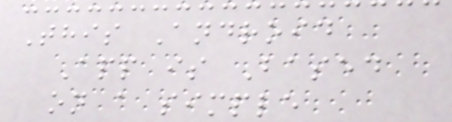This Android
App is Based
on a simple
